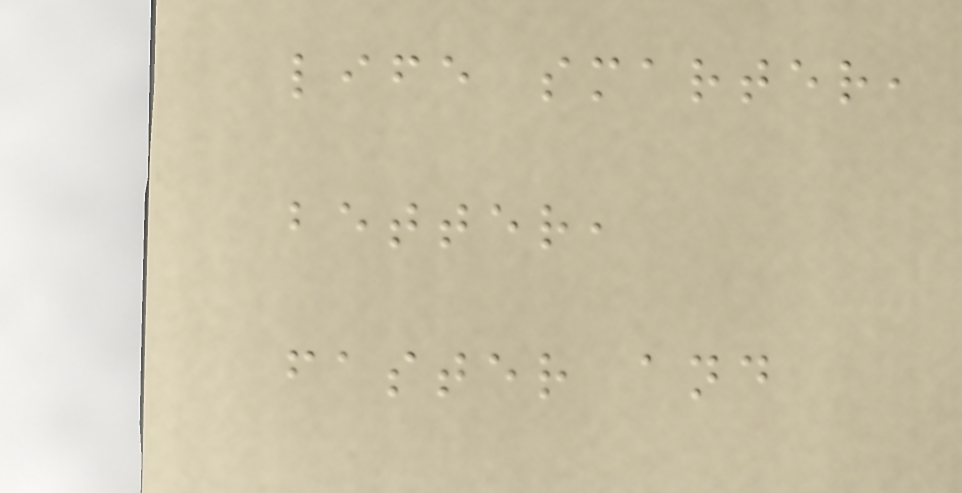life smarter,
better,
faster and
